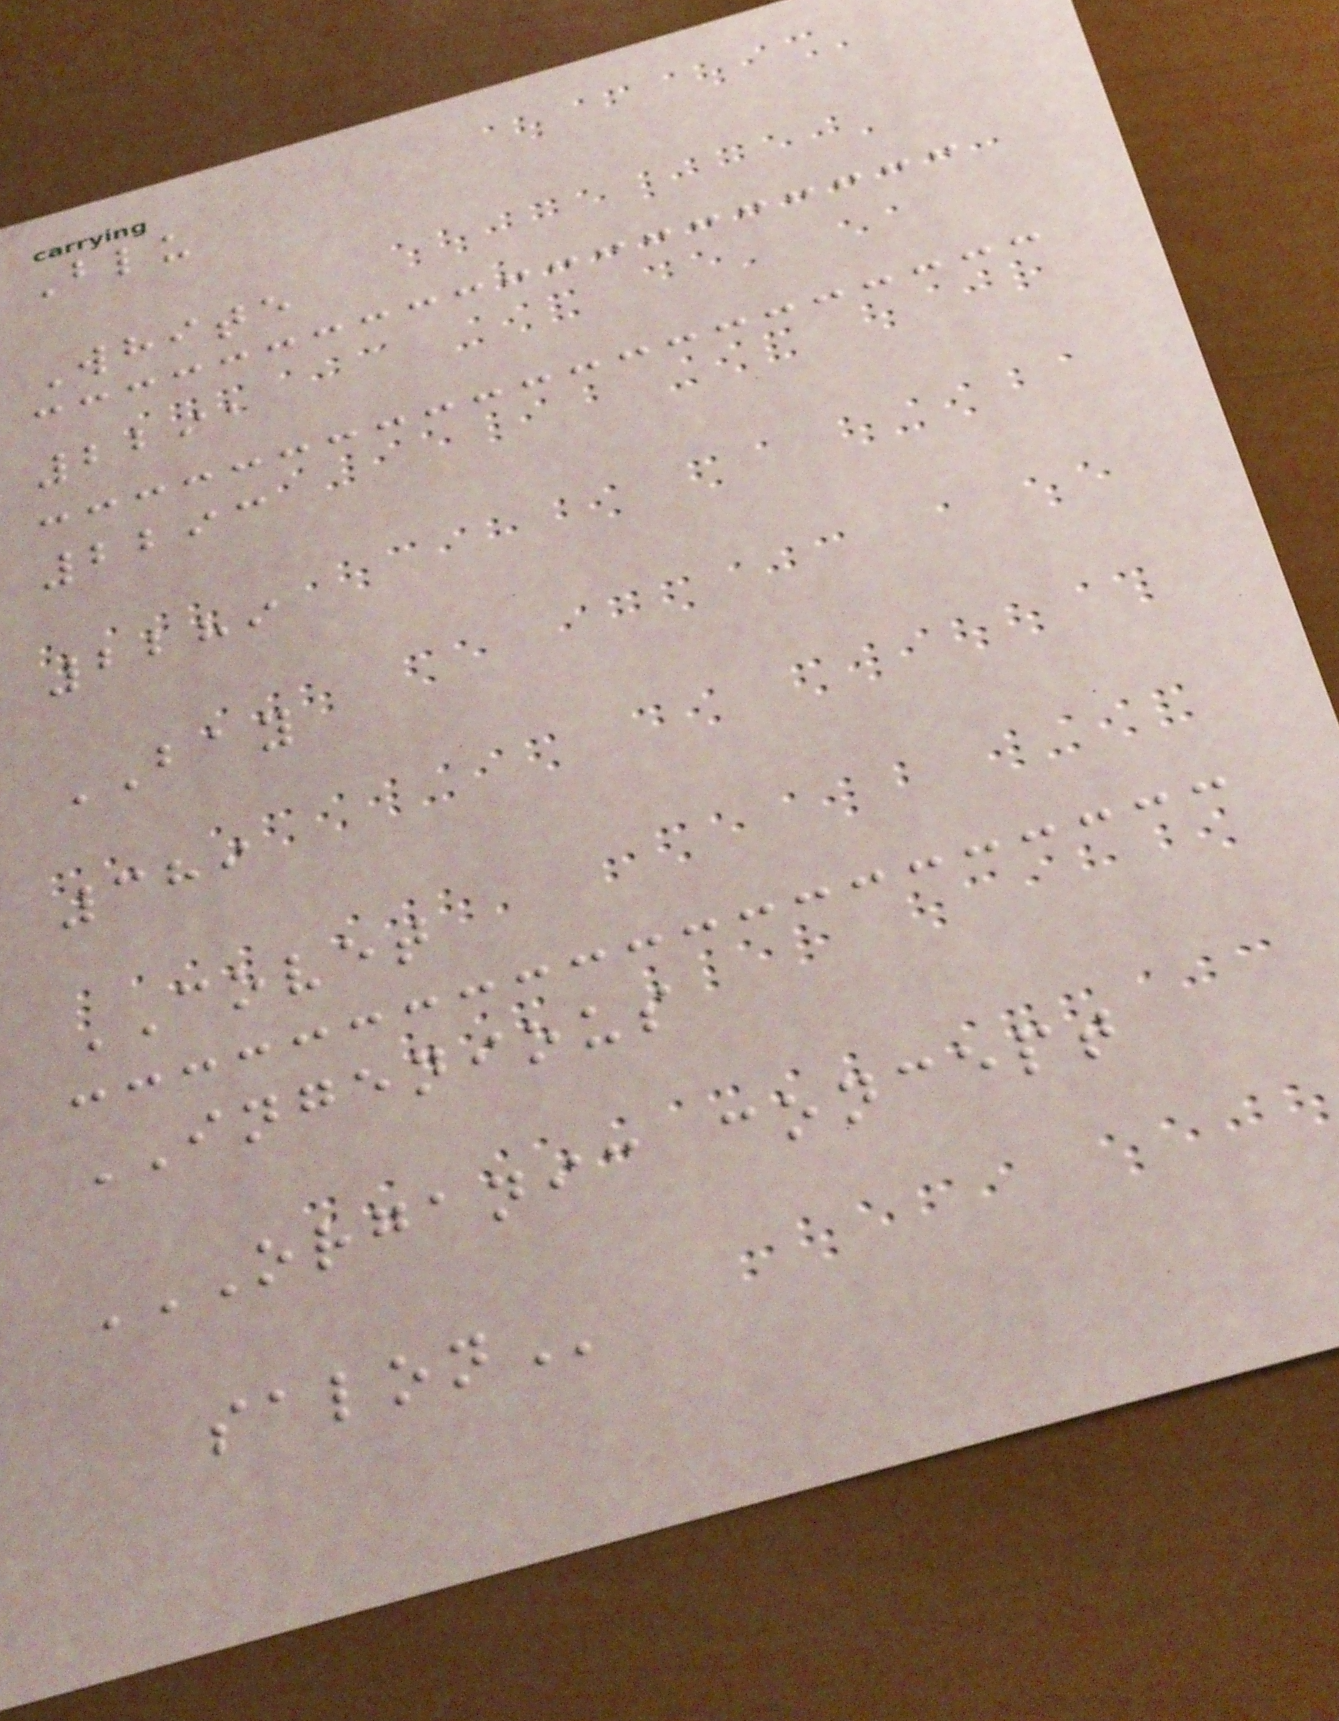Blu
White
2291
2293
2289
BAY
389
COVET
INGENIOUS
ORGANIC CONCEPT
SALON
